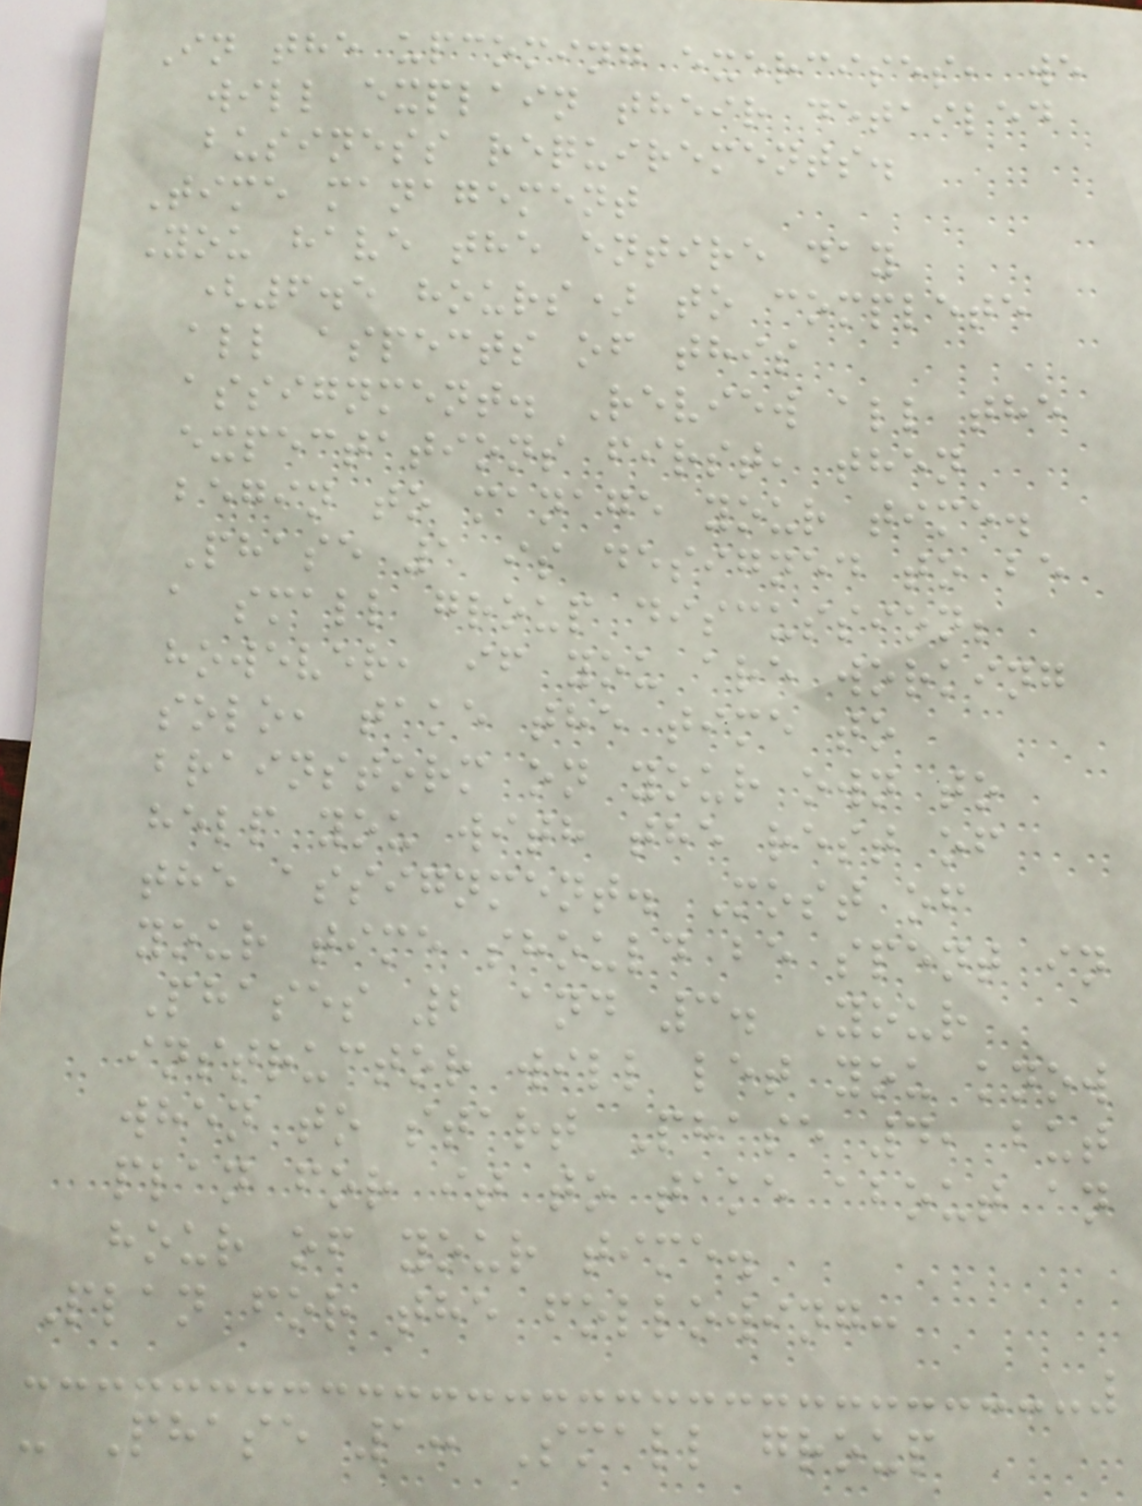In the upcoming exercises, we
will explain their detailed
business requirements.
Time management
You have the entire day
(6.5 hours) to complete
all aspects of this
assignment. Review all the
expectations first, then
begin to manage your time.
Phase 1 is designed to be
a small group discussion;
however, if you are working
solo, take the time to
brainstorm on your own to
help you with the rest of
the assignment. Most of
your time should be spent in
Phases 2 and 3. Your
instructor will let you know
when to start Phase 4, but
plan for it to take about an
hour of your time.
Plan for the following:
- Phase 1: Small group
